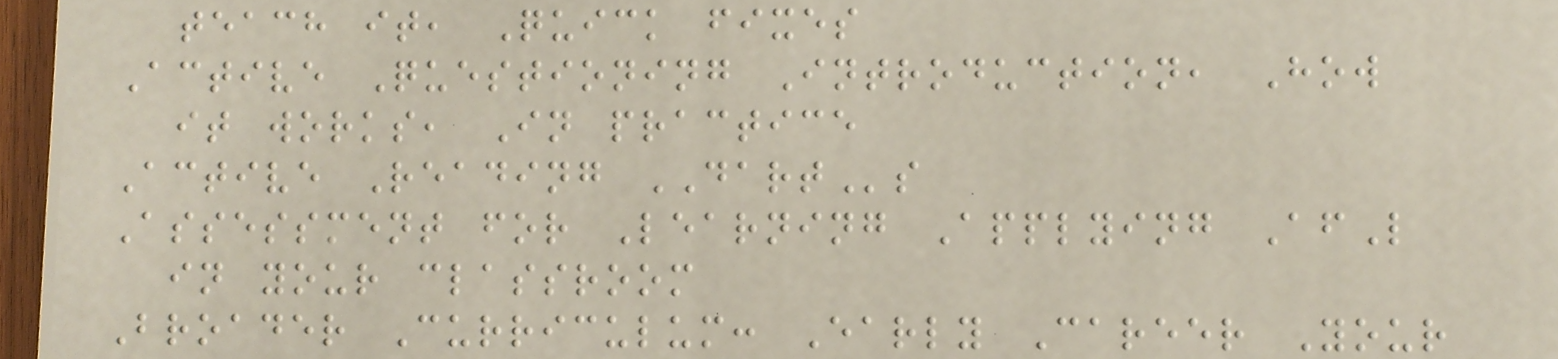teach it, Quick fixes
Active Questioning Introduction, How
it works, In practice
Active Reading DARTs
Assessment for Learning Applying AfL
in your classroom
Broader Curriculum: Early Career Your
